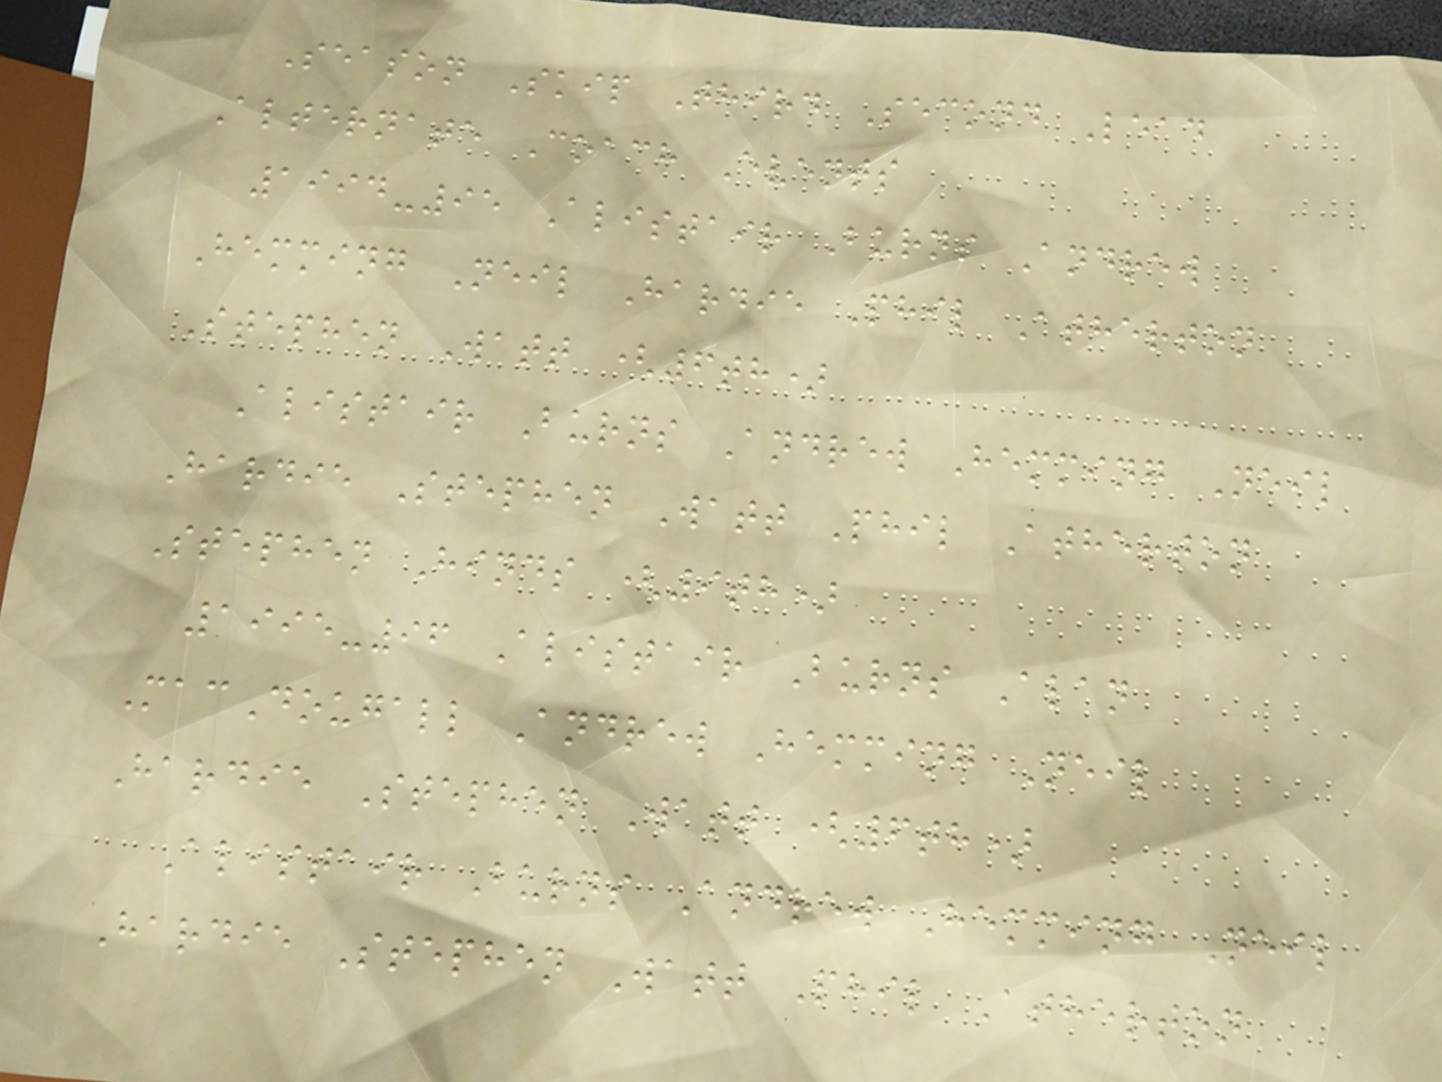Season Skip Third Second Lead
Alternate Coach Events
1994-95 Alistair Burns Andrew
Hemming Neil Hardie Phil Atherton
Stephen Watt (6th)
Alistair Burns Andrew Hemming Neil
Hardie Stephen Watt Phil Atherton
Stephen Hinds (9th)
1995-96 Alistair Burns Alan
MacDougall Andrew Hemming Neil
Hardie Stephen Watt (6th)
Alistair Burns Andrew Hemming Neil
Hardie Stephen Watt Phil Atherton
